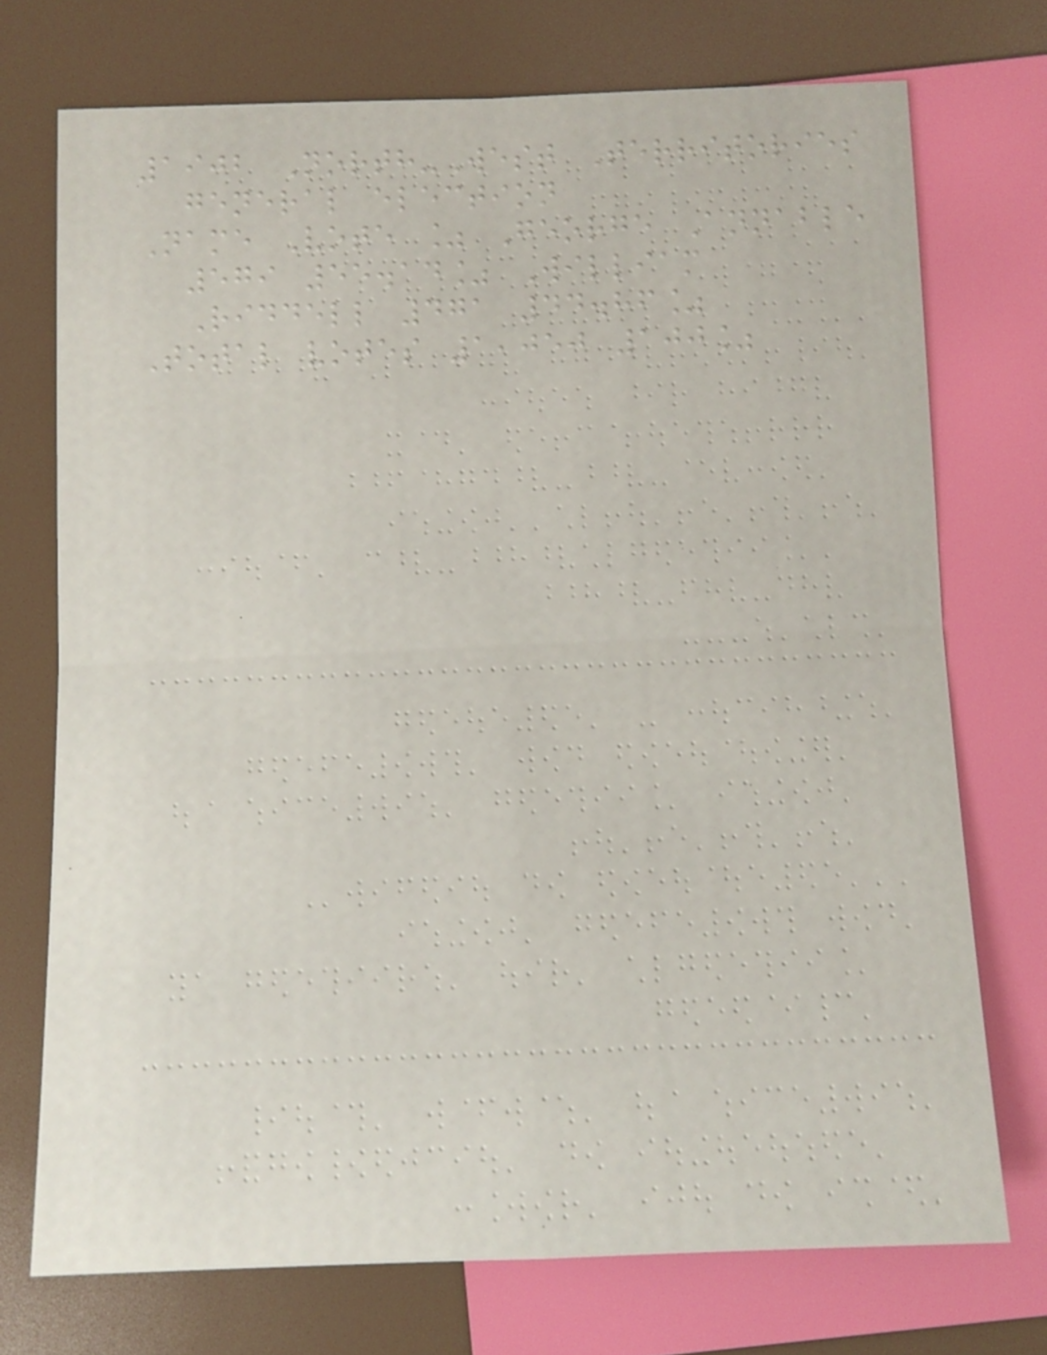1902 North-West Territories
general election
Name Vote % George Annable
579 55.14% William
Riddell 471 44.86%
Total votes 1,050 100%
